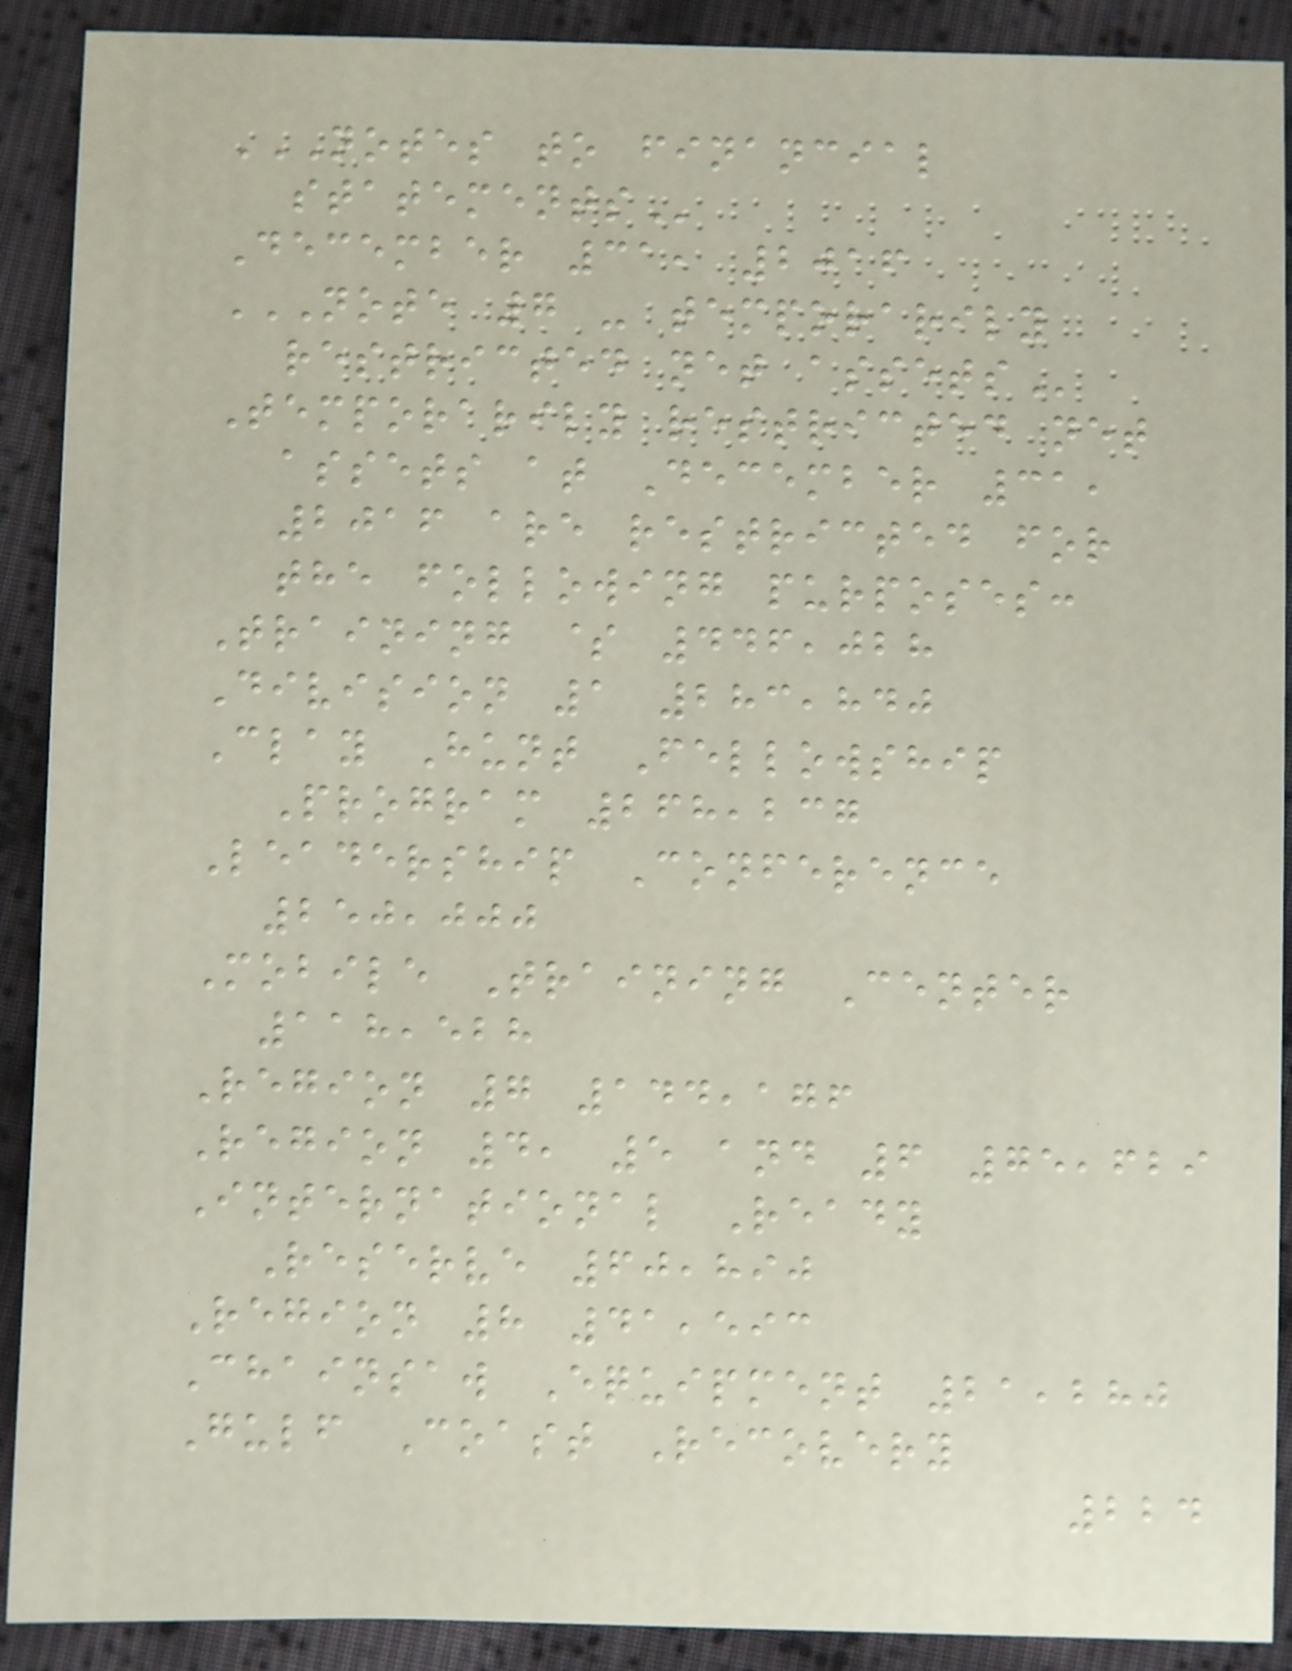NOTES TO FINANCIAL
STATEMENTS
December 31, 2016
NOTE 7 - TEMPORARILY
RESTRICTED NET ASSETS
Temporarily restricted net
assets at December 31,
2016 are restricted for
the following purposes:
Training $ 446,028
Division 1 283,840
Clay Hunt Fellowship
Program 268,237
Leadership Conference
250,000
Mobile Training Center
118,528
Region 7 144,176
Region 4, 5 and 6 75,629
International Ready
Reserve 60,890
Region 8 41,593
Chainsaw Equipment 21,280
Gulf Coast Recovery
224
